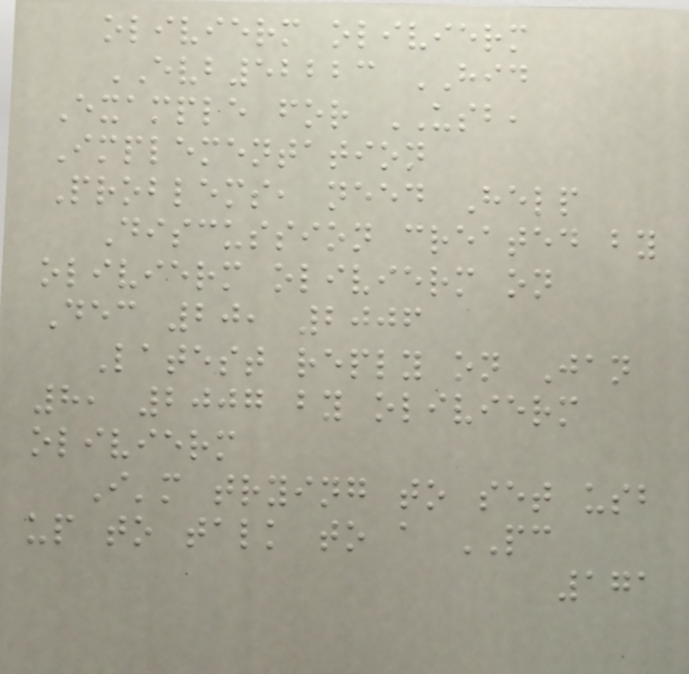olivierm olivierm
EVB52223 HID
Example for USB,
Implementation
Problems, need Help
Discussion created by
olivierm olivierm on
Dec 20, 2006
Latest reply on Jan
8, 2007 by olivierm
olivierm
I'm trying to set usb
up to talk to a PC
171
